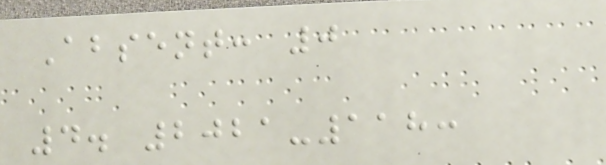Absent: 0
4. 2021-118:
